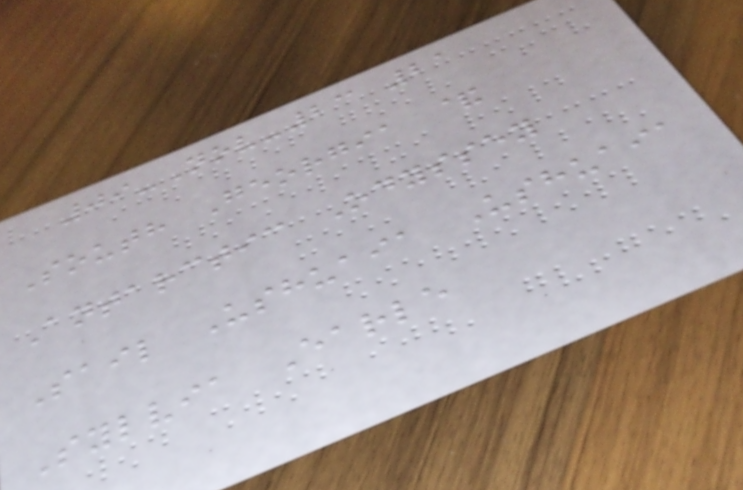09-Nov-23 21
South Georgia &
Antarctic Odyssey
Sail Ushuaia Ushuaia
Sylvia Earle
